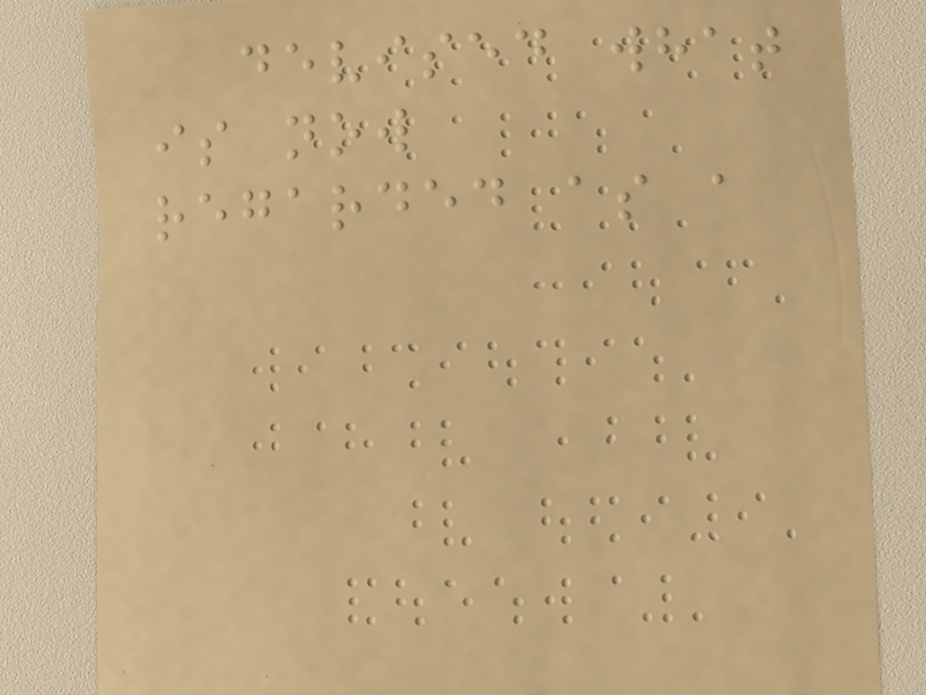devised what
is now
regarded as a
